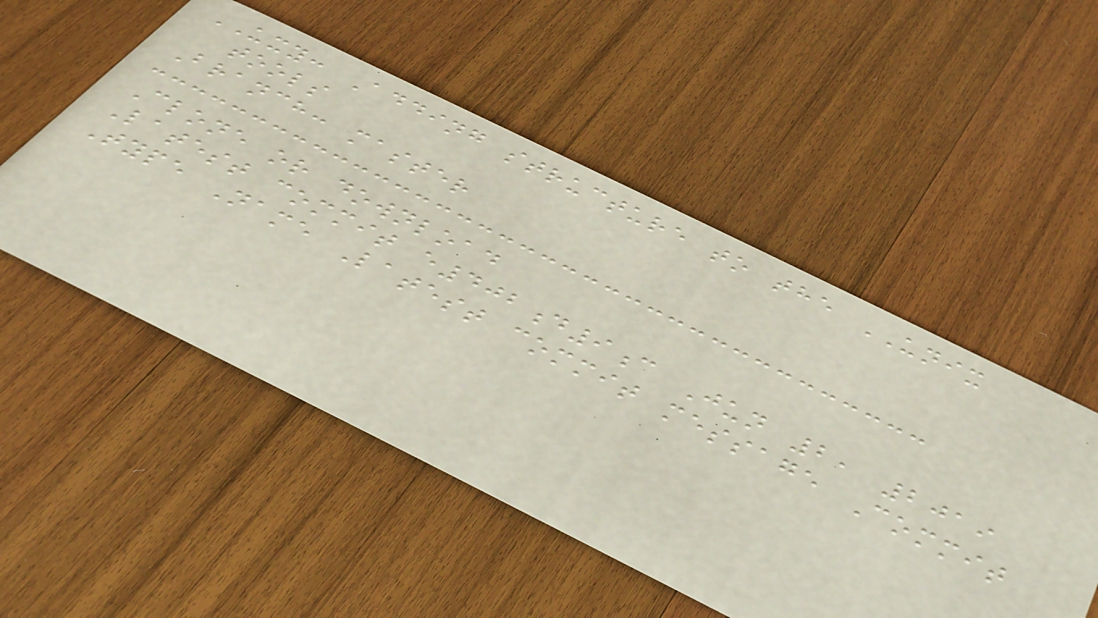UXY: Adding structure to the UNIX
tools
Branch: master
Clone or download
Latest commit e402d9c Jun 2, 2019
Type Name Latest commit message Commit
